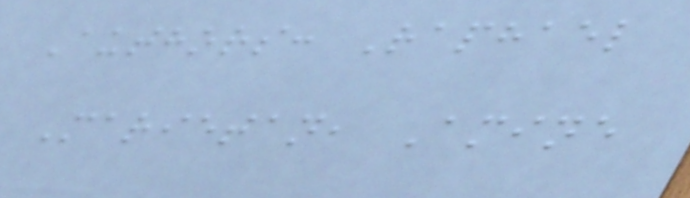Authors: Raphael
Marietan, Amine
